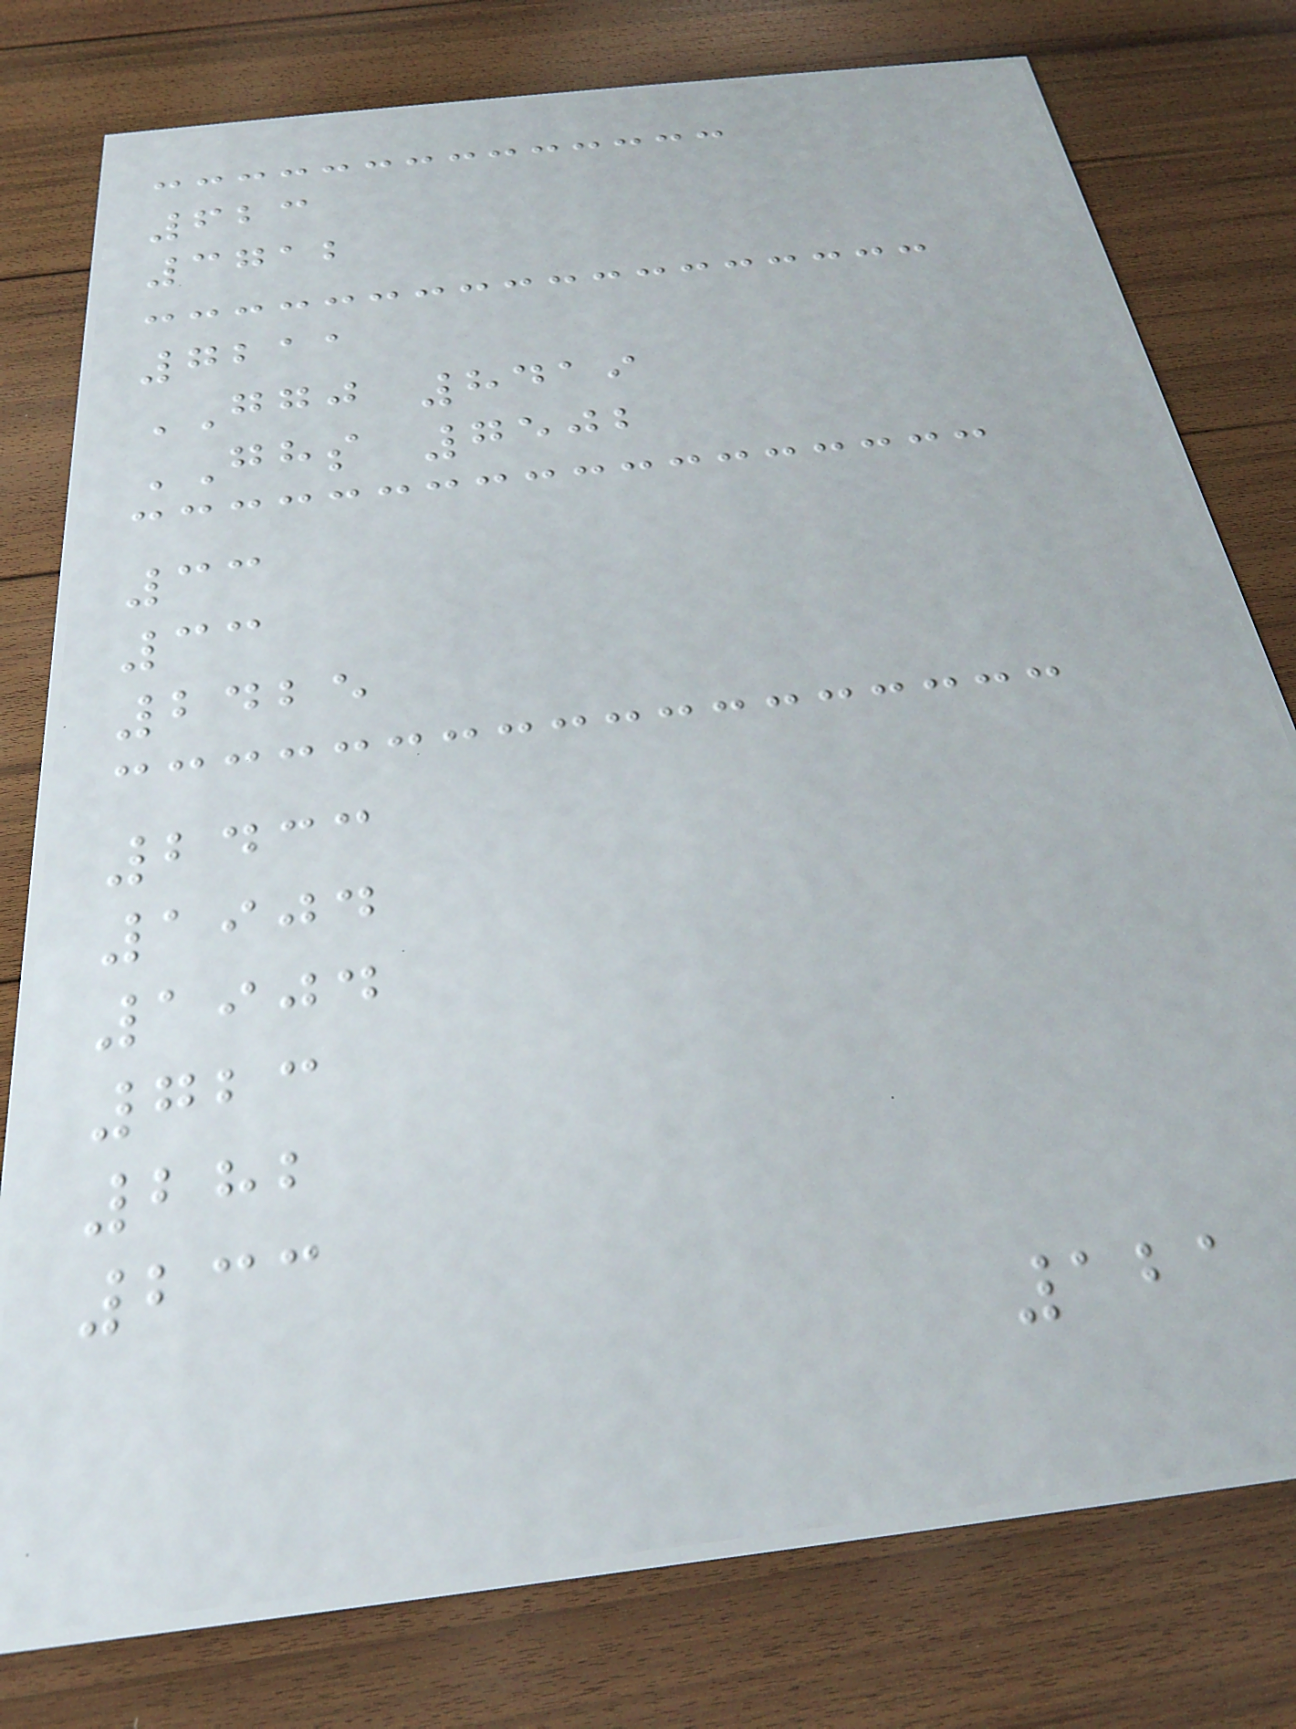623
3712
7211
GGJ 8419
GHS 7502
33
33
2425
2433
1904
1904
723
282
233
121
